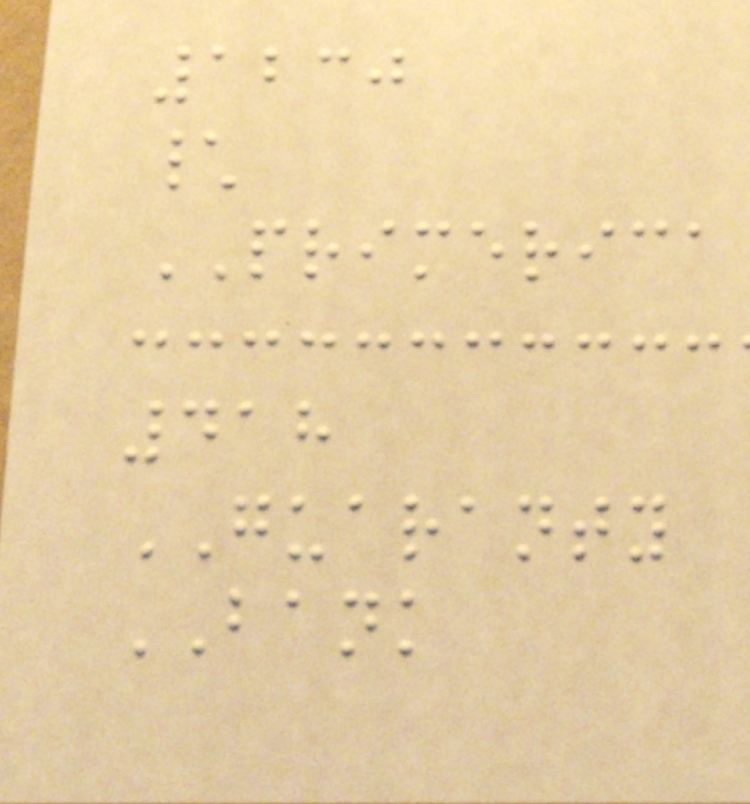1230
\
PRIMERICA
418
GUARANTY
BANK
